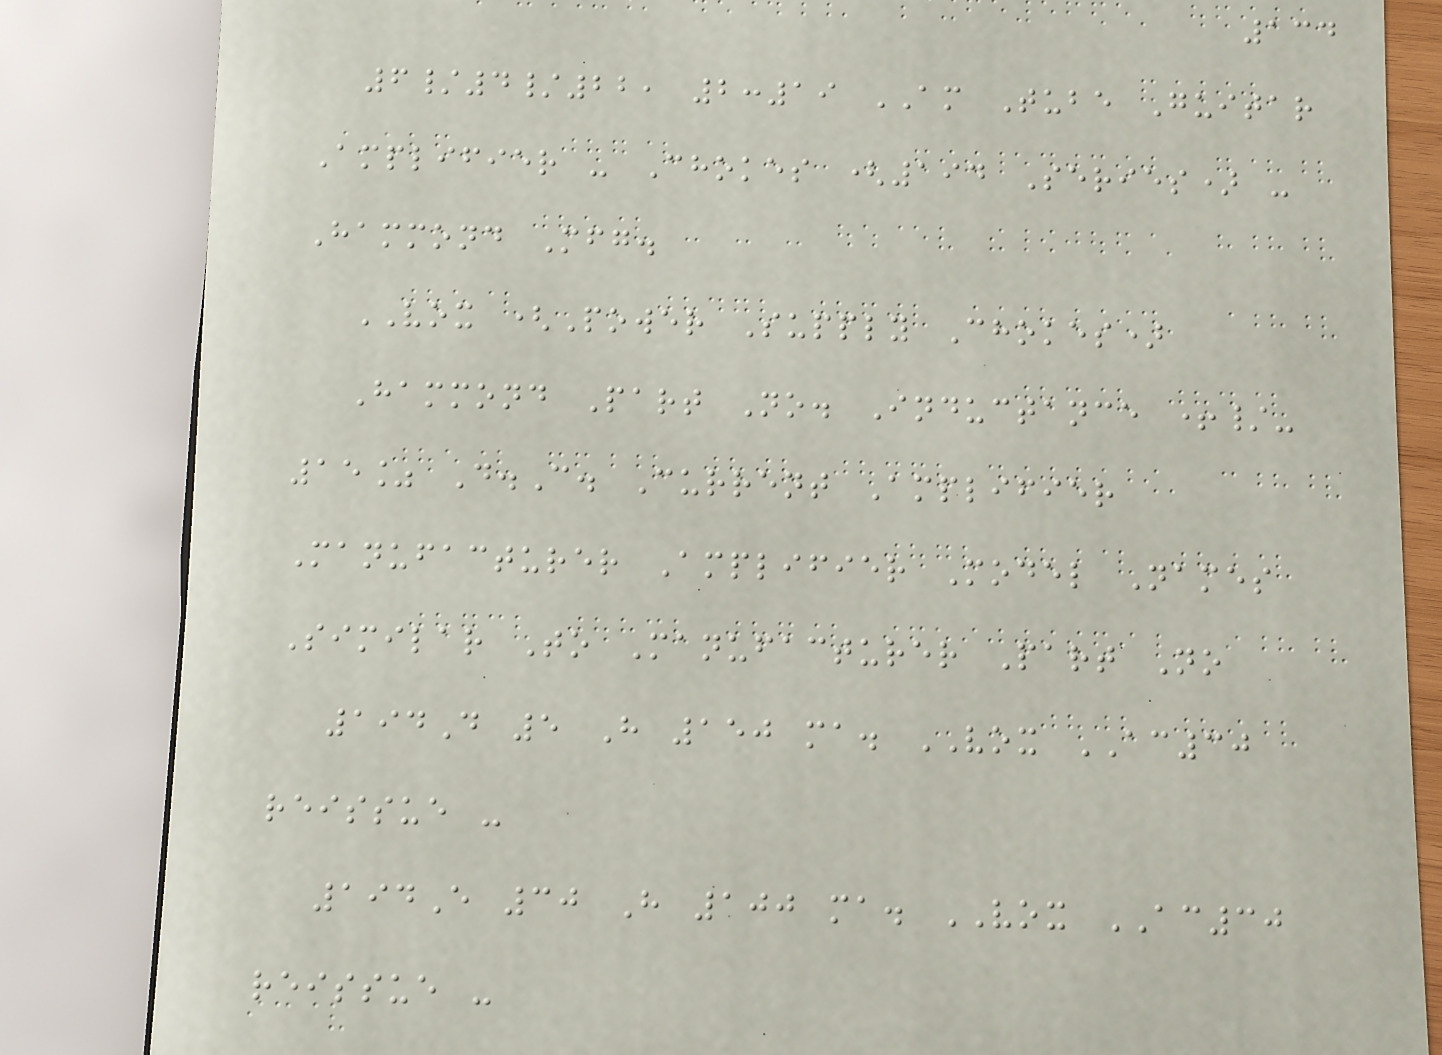134
6/4/22, 2:19 AM Tube Guitar
Amplifier - Chokes (194 Series) -
Hammond Mfg.
VOX (Power Supply Chokes)
Hammond Part No. Inductance +/-
15% D.C. Current Amplifier
Manufacturer Amplifier Model Names
Similar To Manufacturer Part No
194D 5 H 150 ma. VOX AC30
reissue -
194E 30 H 100 ma. VOX AC30
reissue -
